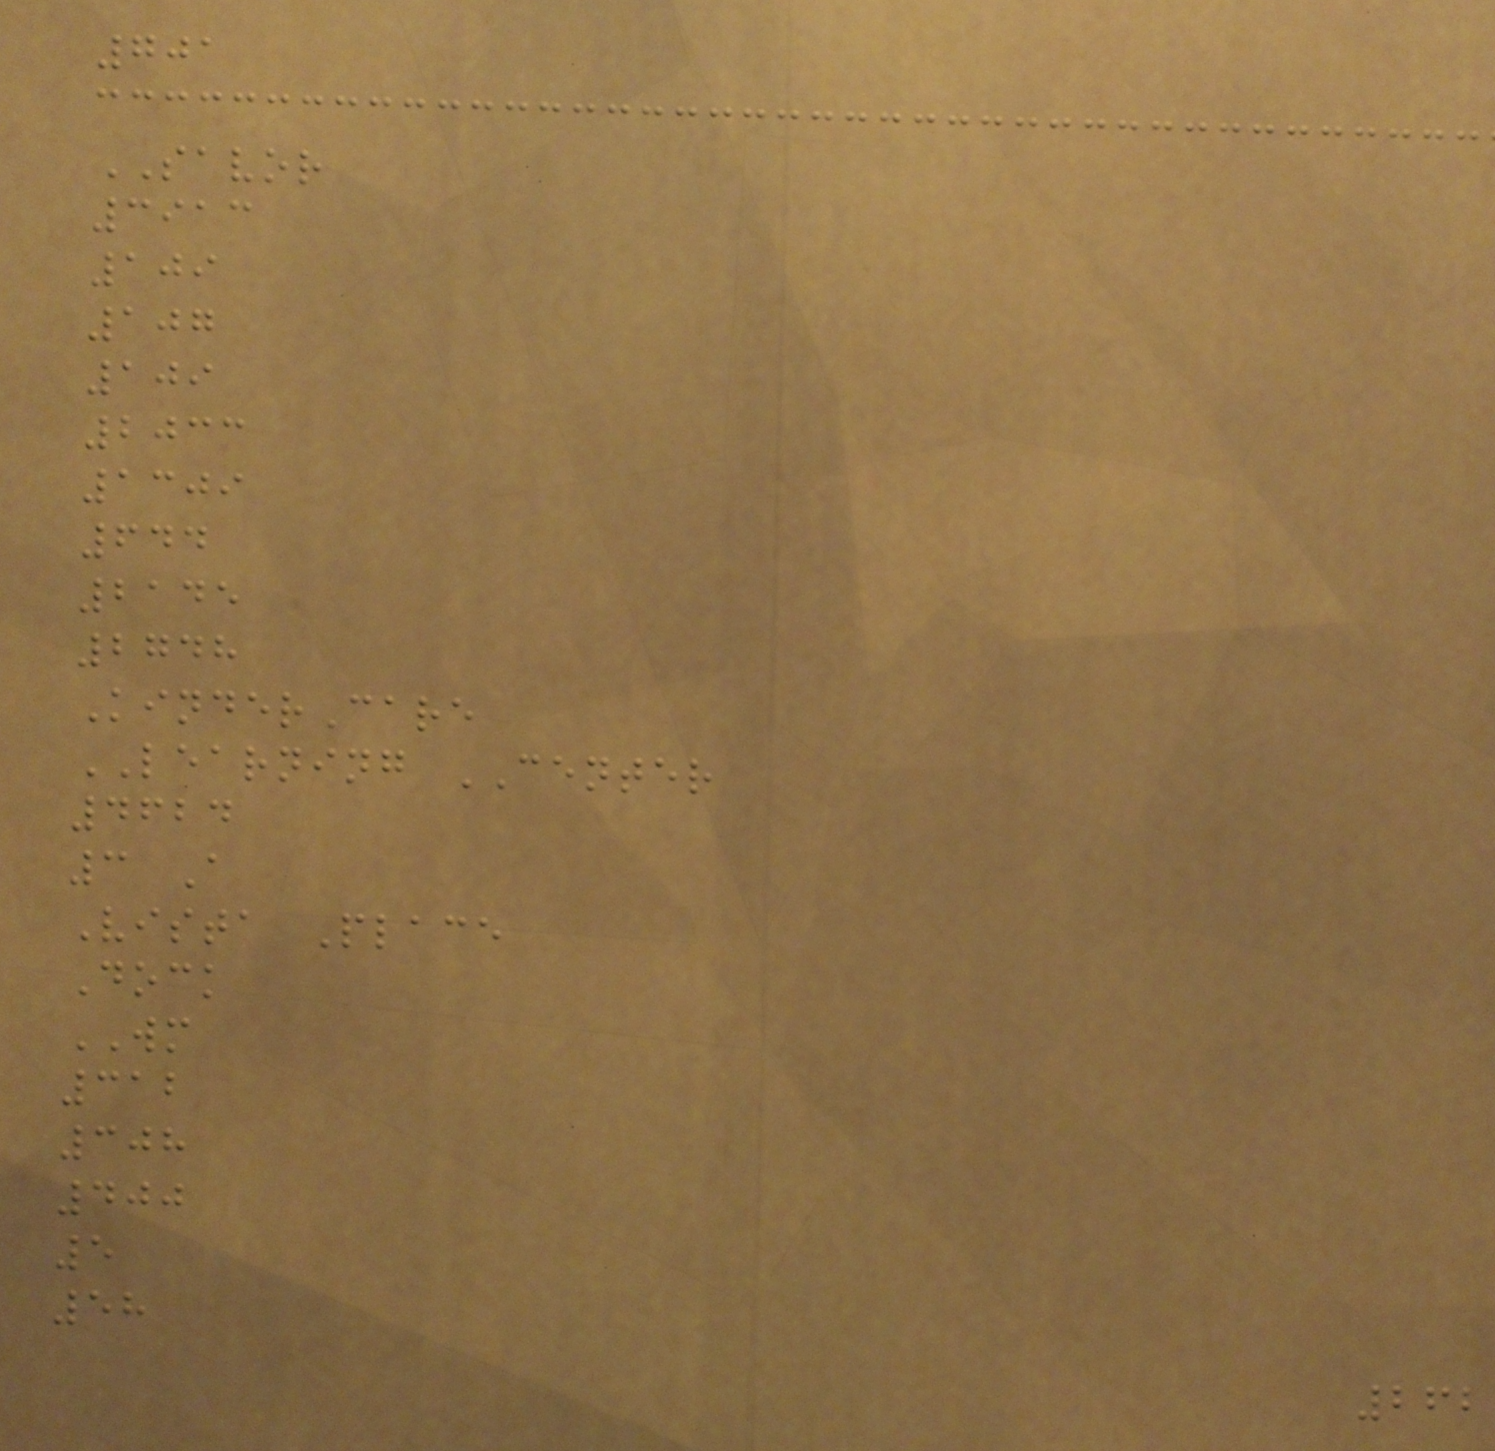701
SAVOR
3913
109
107
109
2033
1309
644
2145
2748
KinderCare
LEARNING CENTER
4624
3 A
Vista Place
Dock
WM
312
308
400
5
58
262
